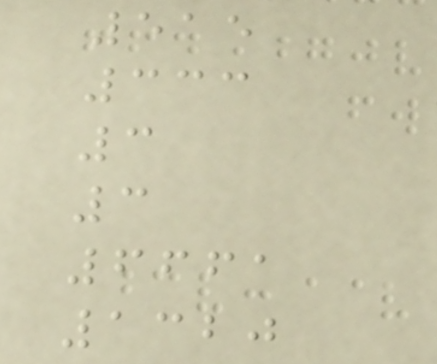515
333
3
3
6661
1320
